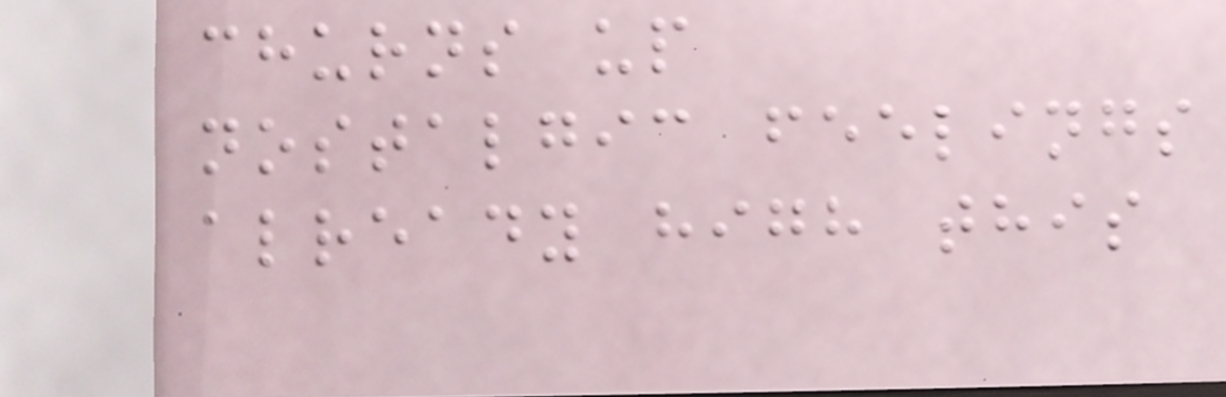churns up
nostalgic feelings
already high this
